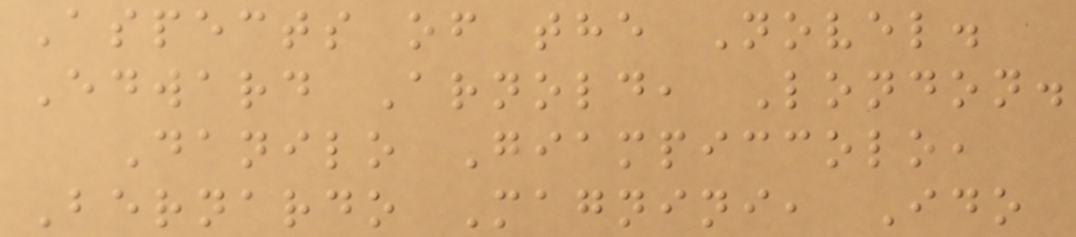Aspects of the Novel.
Edward Arnold, London.
Danilo Giampiccolo,
Bernardo Magnini, Ido
